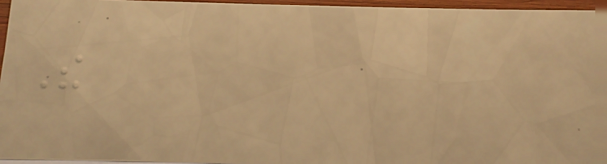The
